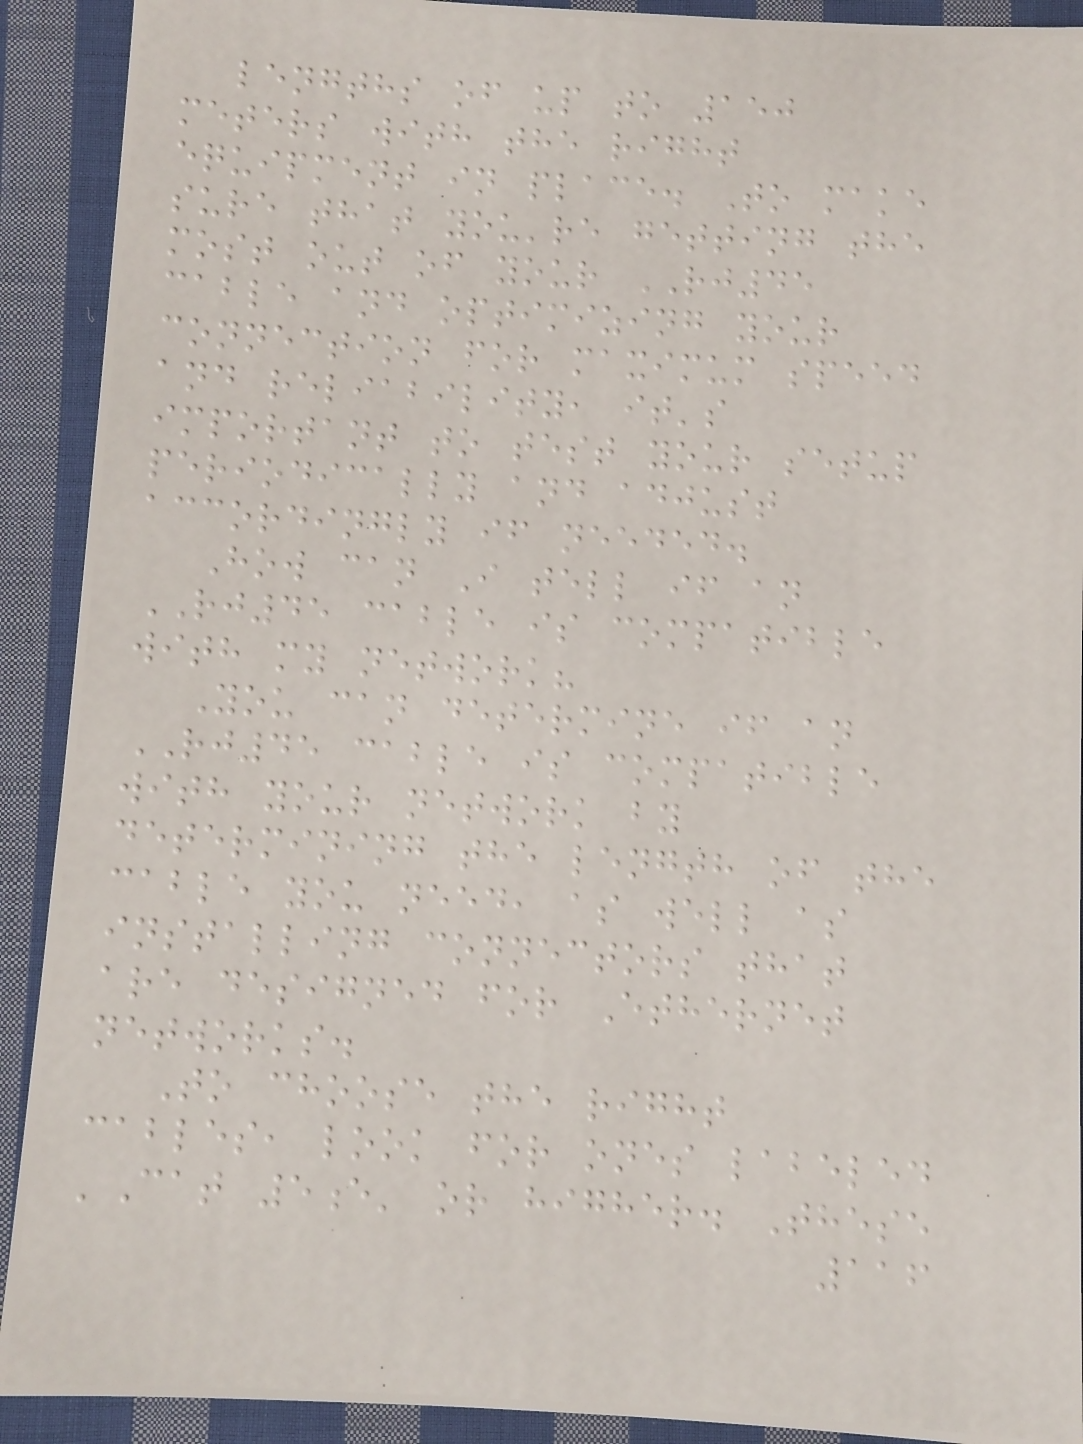lengths of up to 150
meters with the right
equipment in place. To make
sure that you're getting the
most out of your RJ45
cable and optimizing your
connection for maximum speed
and reliability, it's
important to test your setup
periodically and adjust
accordingly if needed.
How can I tell if an
RJ45 cable is compatible
with my network?
You can determine if an
RJ45 cable is compatible
with your network by
determining the length of the
cable you need, as well as
installing connectors that
are designed for Ethernet
networks.
To choose the right
cables, look for ones labeled
'Cat 5e' or higher. These
116
